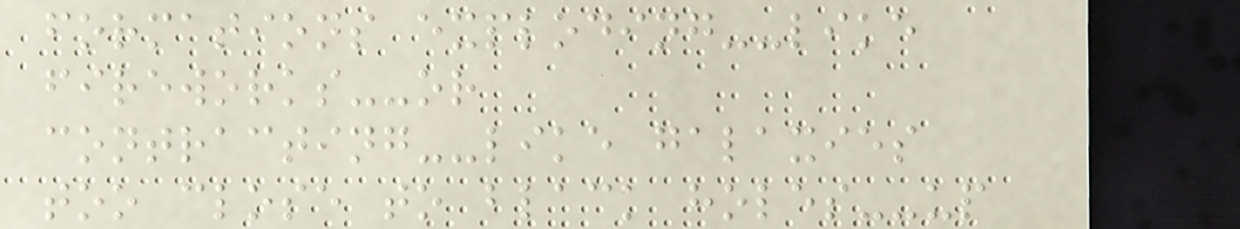formations exploding--like
fireworks--or
contracting--like galaxies
too close to black holes--up
